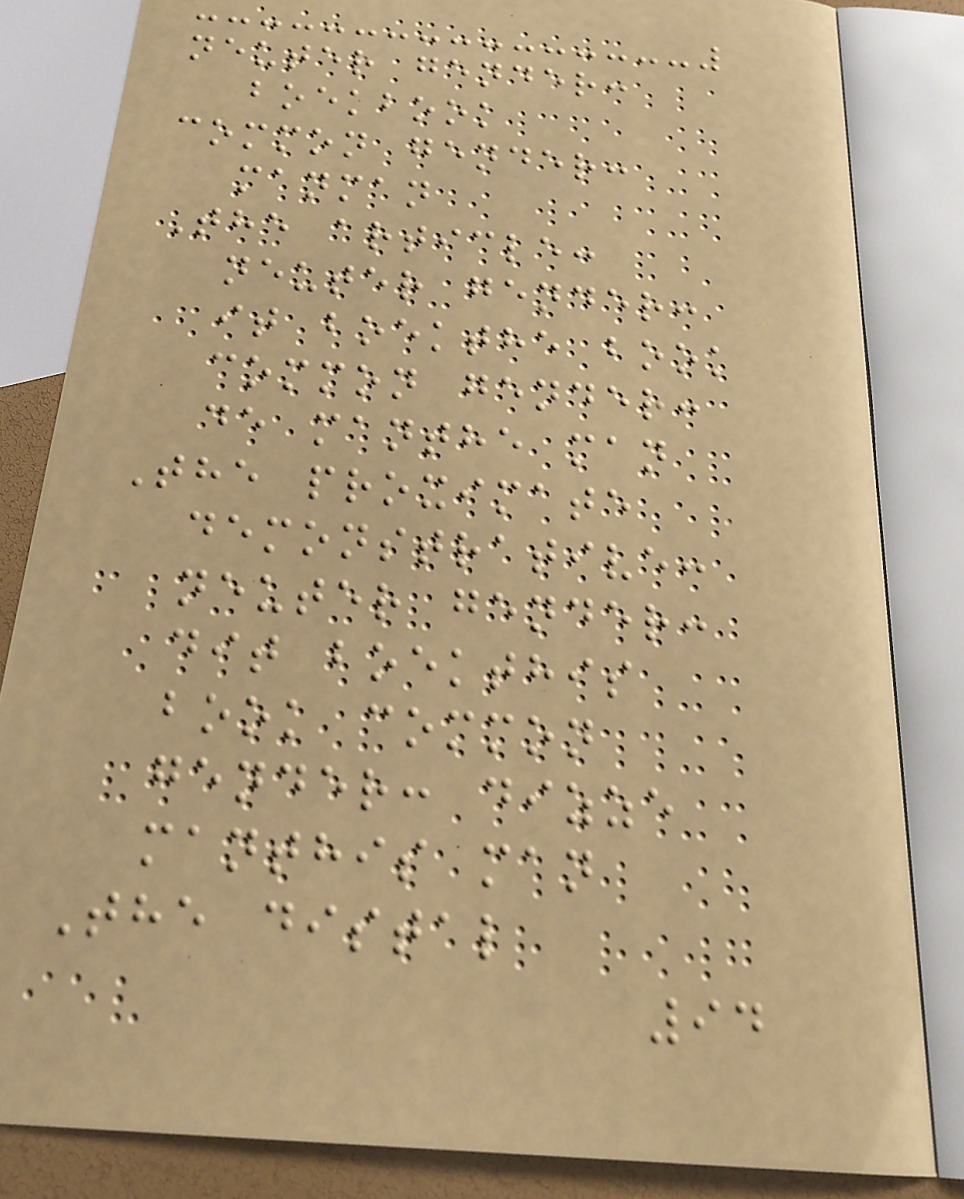neuter gender:
boekbook
common gender:
manman
The article:
neuter gender:
it boekthe book
common gender:
de manthe man
The proximate
demonstrative:
neuter gender:
dit boekthis
book common
gender: dizze
manthis man
The distal
94
